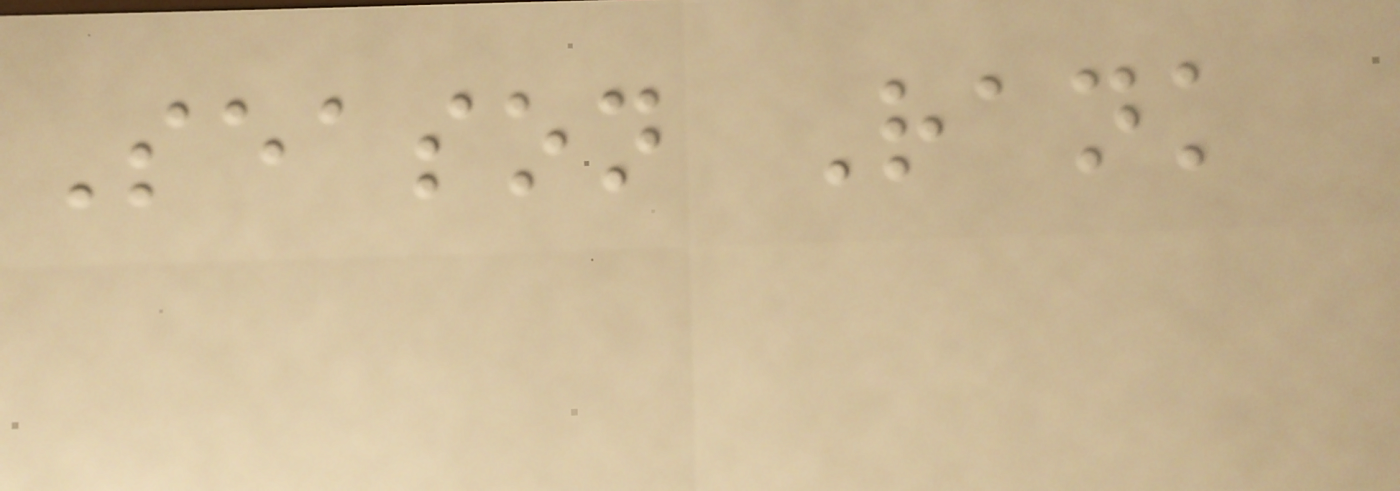Season Rank
